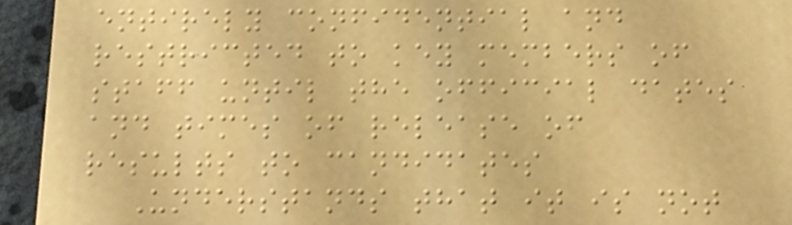entirely confidential and
restricted to key members of
staff until the official dates
and times of release of
results to candidates
Understands that it is not
